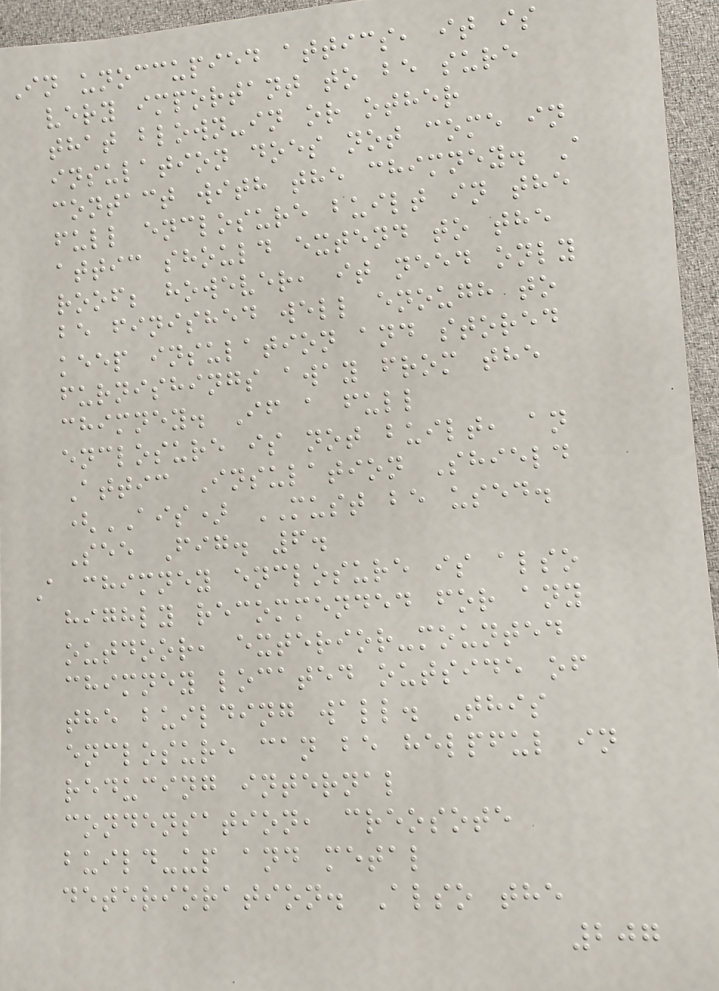In unoccupied attics, it is
very important to be sure
that blown-in or other
insulation does not come in
contact with the chimney. A
full enclosure built in the
attic should extend to the
roof; however, it need only
be finished well enough to
keep insulation and stored
furnishings away from the
chimney. If a full
enclosure is not built, an
Attic Insulation Shield
(AIS) MUST be used.
See Fig. 6.
A chimney enclosure is also
highly recommended for any
outdoor, exterior-mounted
chimney located outside of
the building wall. This
enclosure can be helpful in
reducing internal
condensation, creosote
build-up and metal
deterioration. Also the
207
